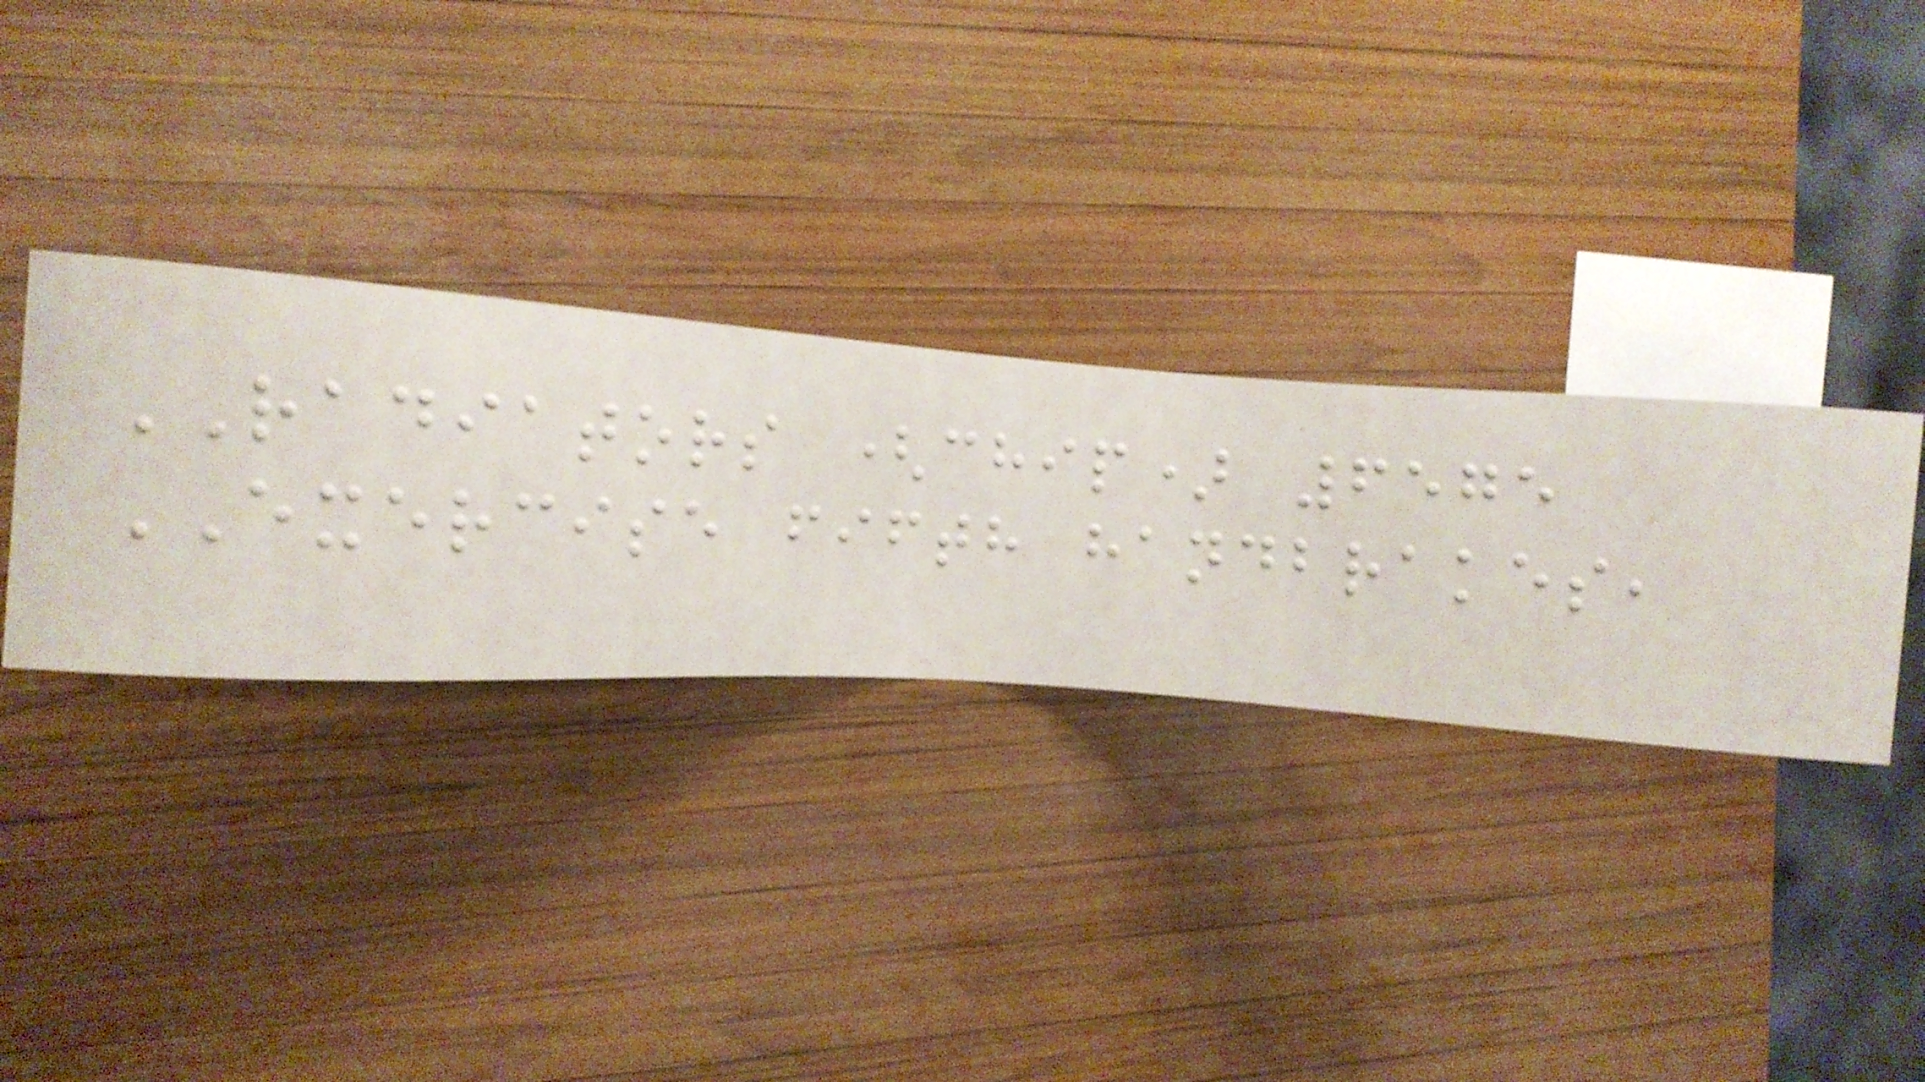RADIATORS (chip) 6575
EXERCISE fifth handbrakes,
